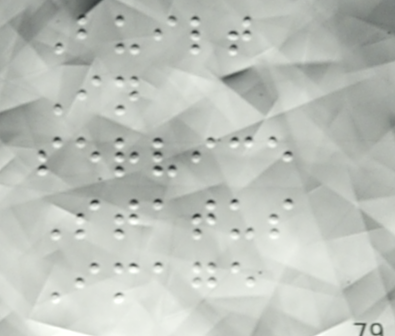Built
In
service
Status
Image
